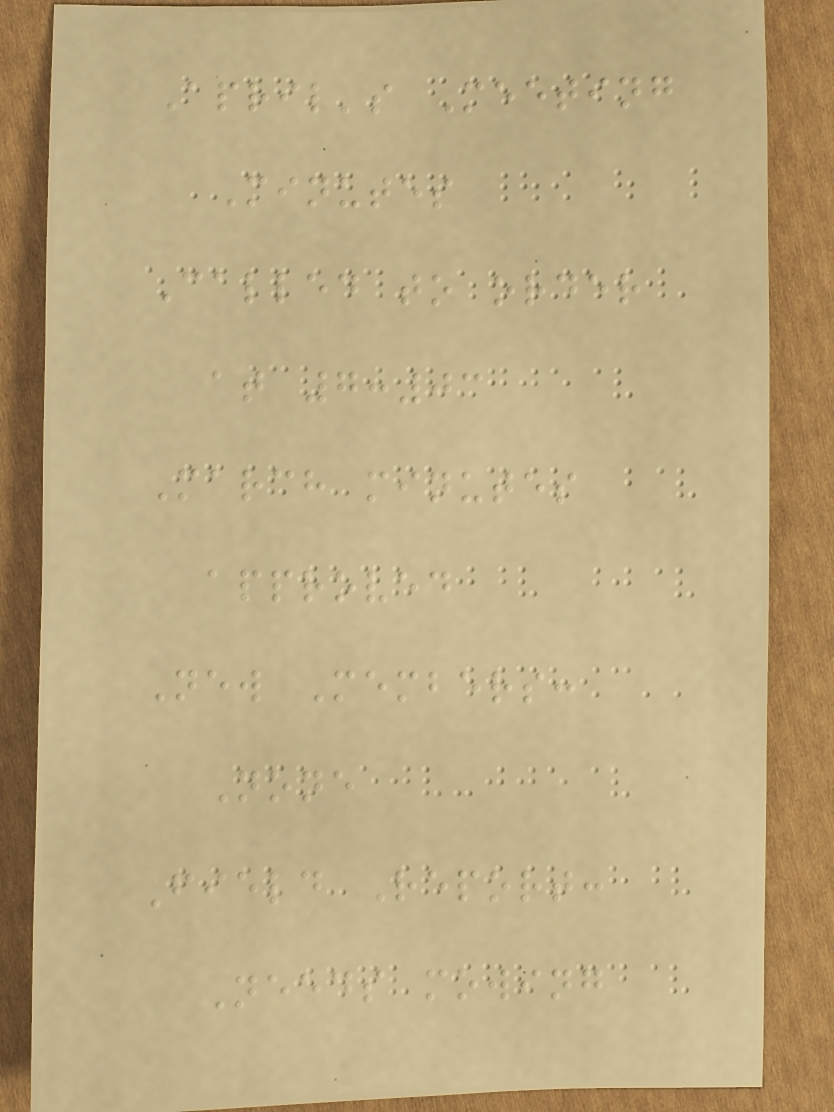April's Meeting
Minutes
Called to order
at 7:03
March minutes
approved
New Members:
None
Field Report:
Needs mowing
